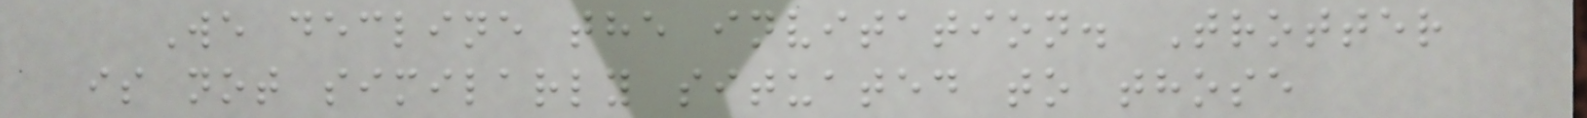We decline the invitation. Trotter
is not similarly situated to those
